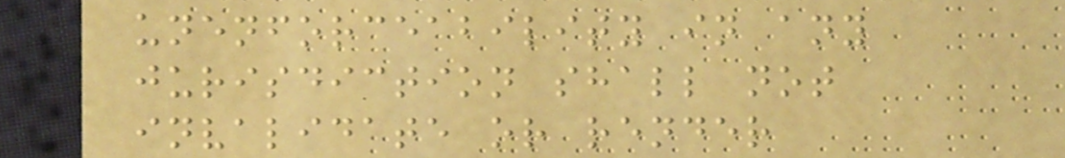unenforceability in any
jurisdiction shall not
invalidate or render
